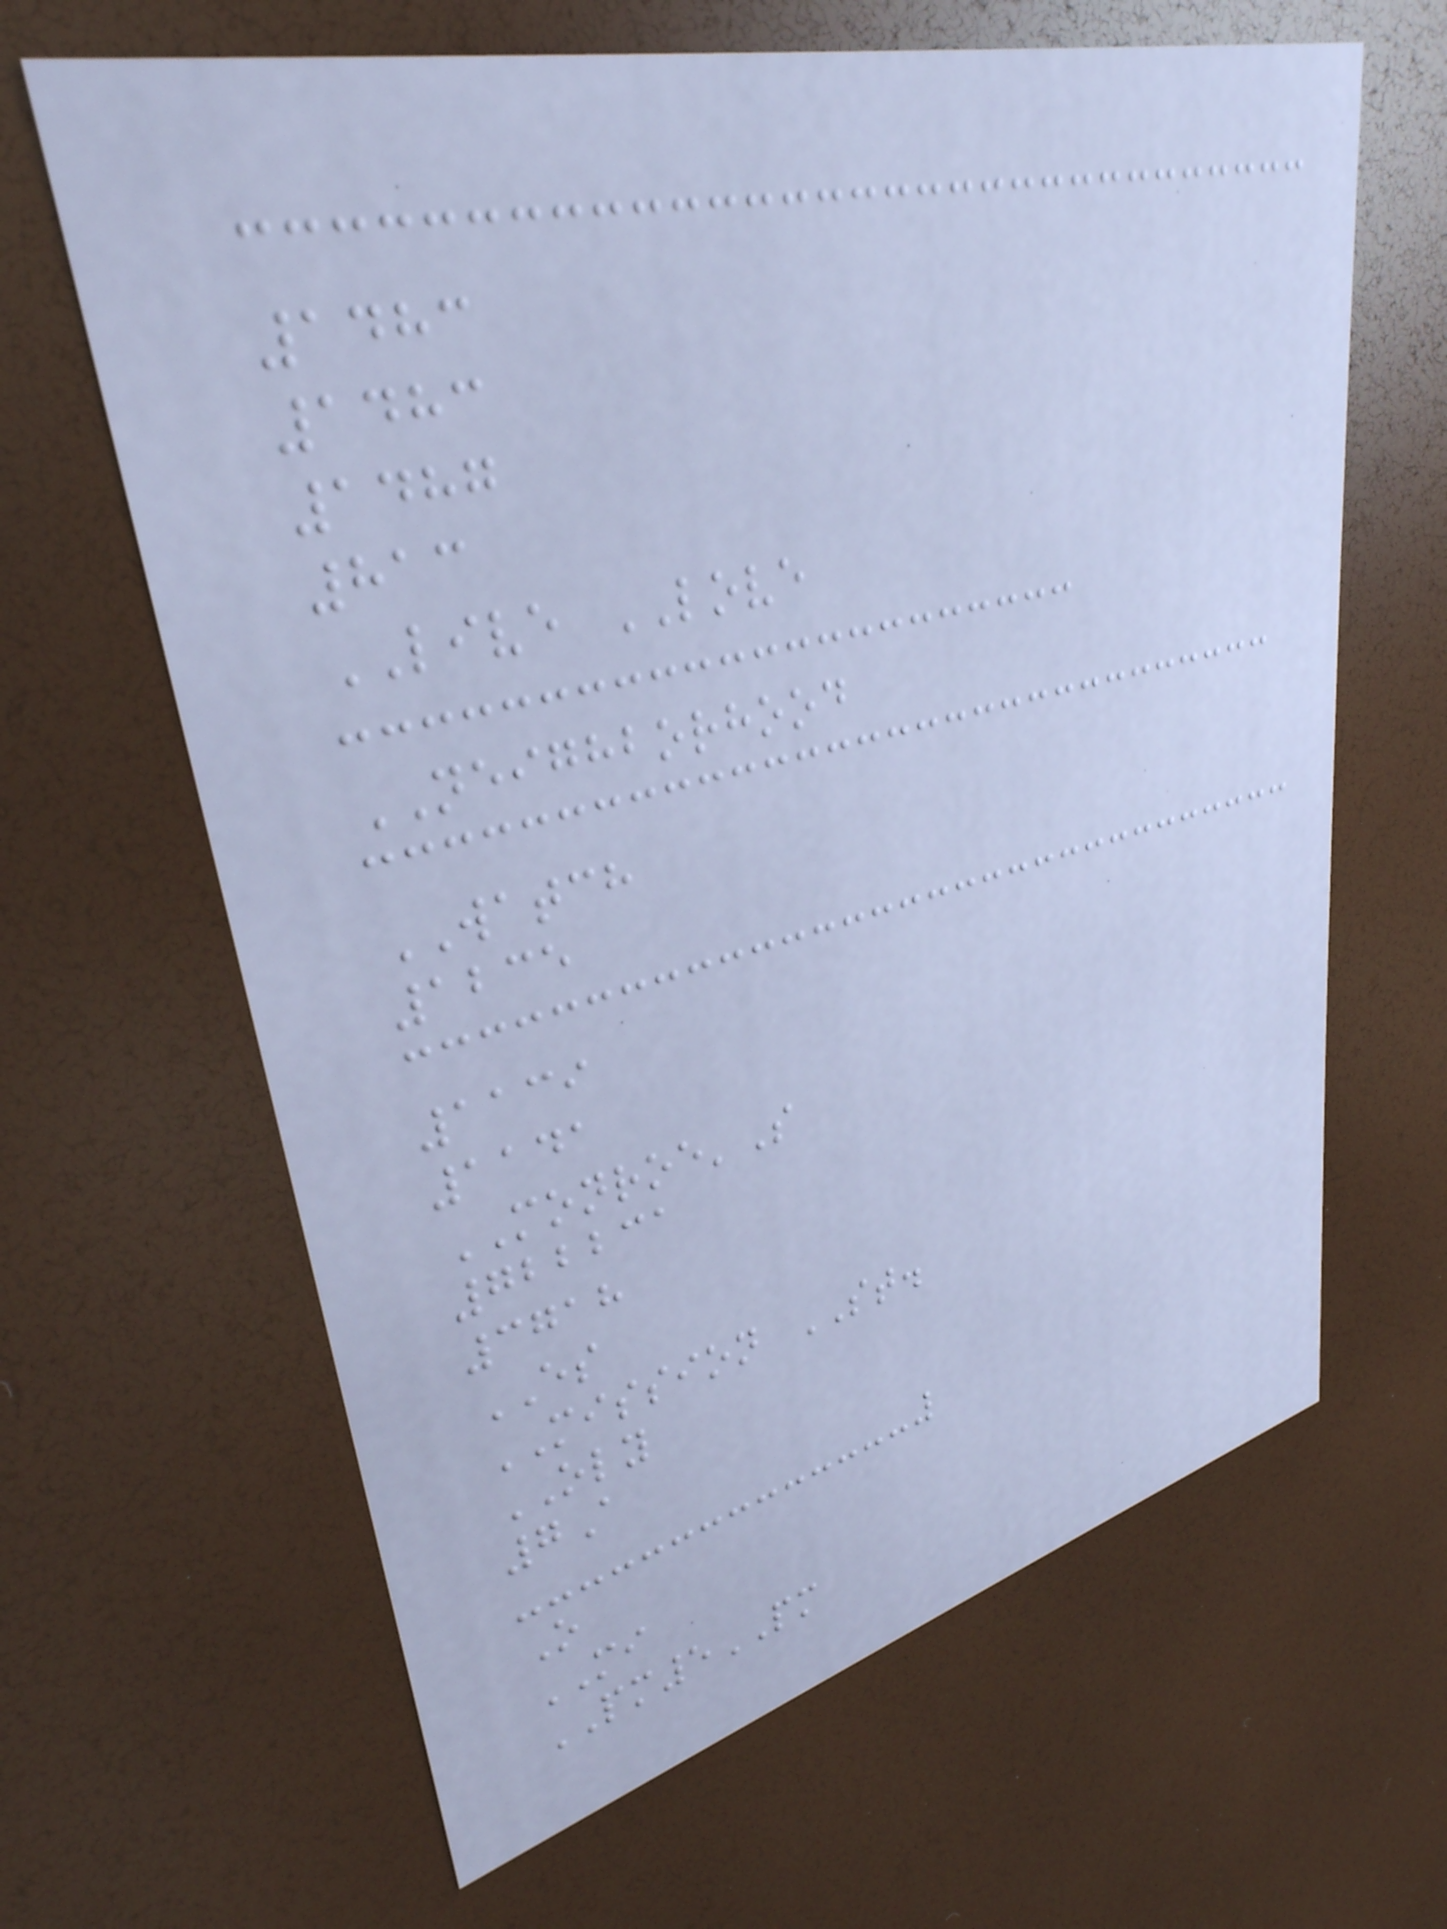1483
1483
1487
813
LIVE LOVE
NEIGHBORHOOD
WATCH
1235
1139
1141
MONROE'S
722231
3718
ES
MISSION ST.
OLY
7A
O
MI
PM5PM
